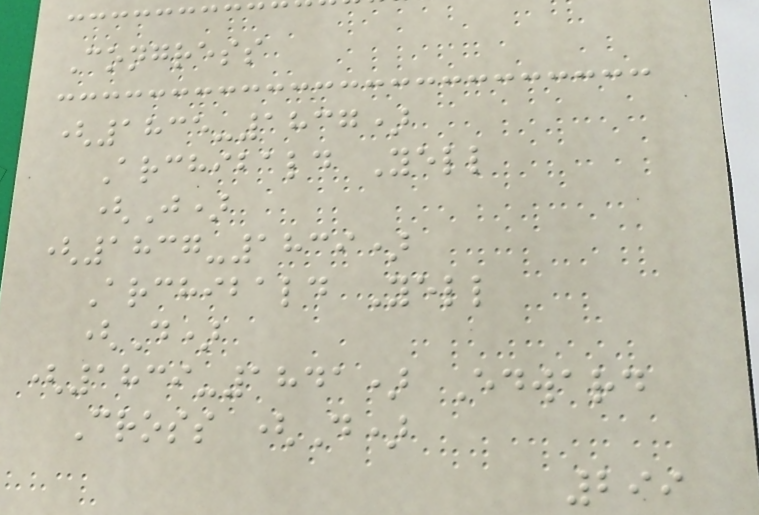Congress
(1835-1837)
Archibald Yell
(J)
(1837-1839)
Archibald Yell
(D)
(1839-1841) Edward
Cross (D)
299
